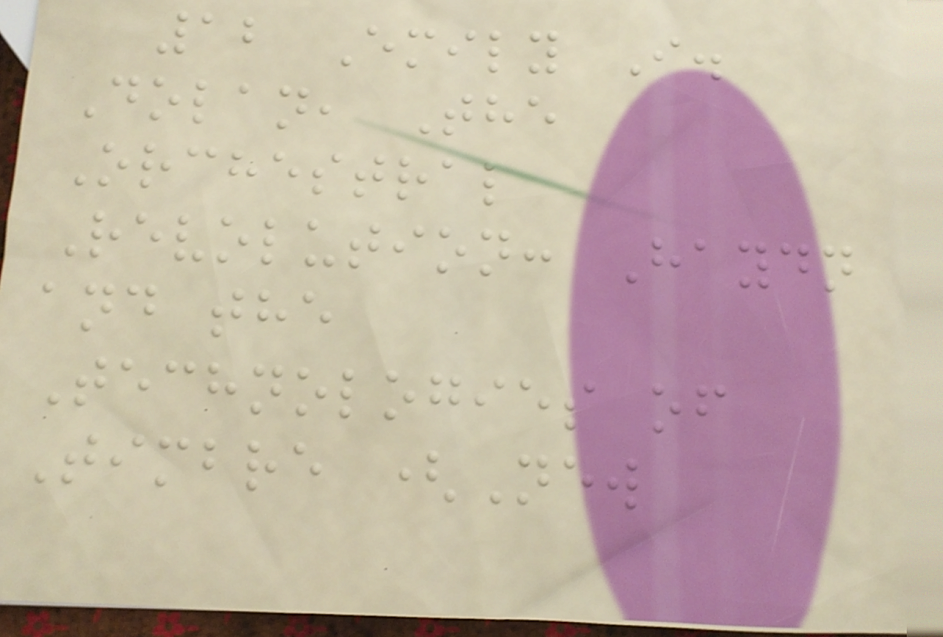12 Emily I.
Dolan, The
Orchestral
Revolution: Haydn
and the
Technologies of
Timbre (New
